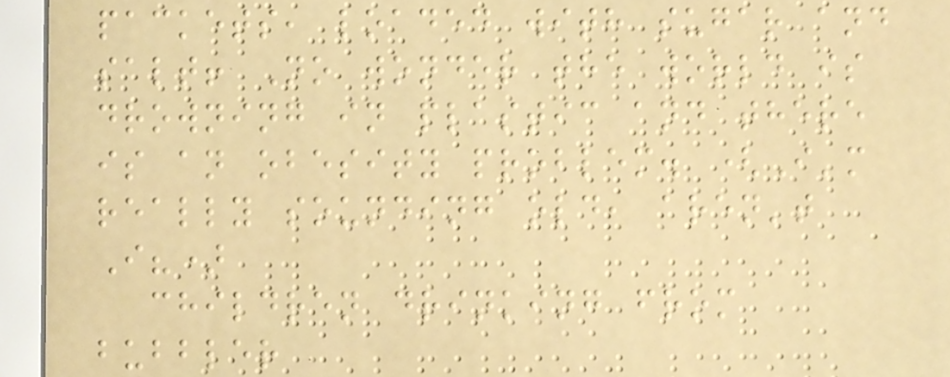packets, loaded with sugar and
salt! No wonder the world is
drowning in plastic and there
is an obesity problem. (I'm
really sounding old, aren't
I?)
children drinking from
bubbler
